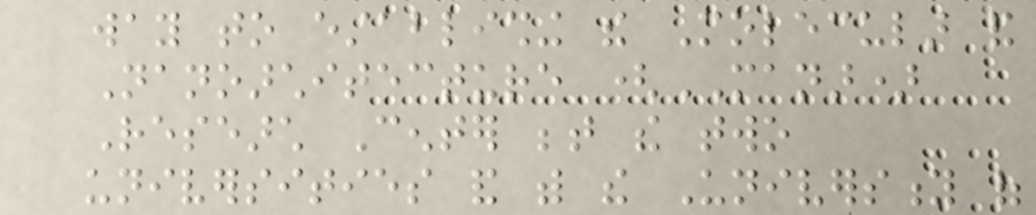way to establishing the Molecular and
Nanoarchitecture (MANAR)
Research Center between the two
universities and with the University of
